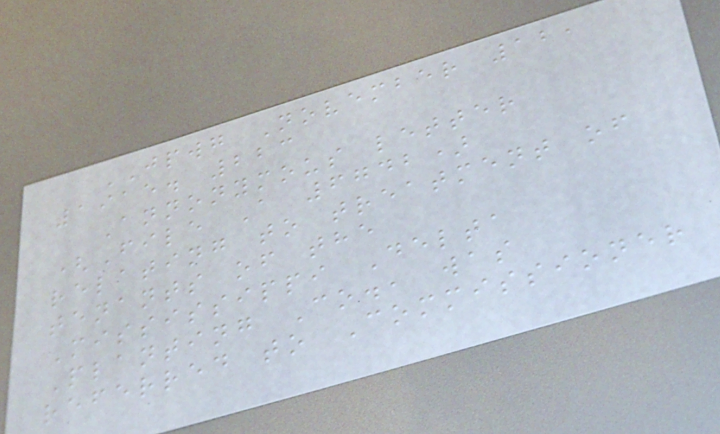JPWG November 12,
1915. 223
Annonymous letter
(File A 6742)
relating to treatment of
tenants of the
Mississippi Delta
Planting Co., was
referred to Commissioner
